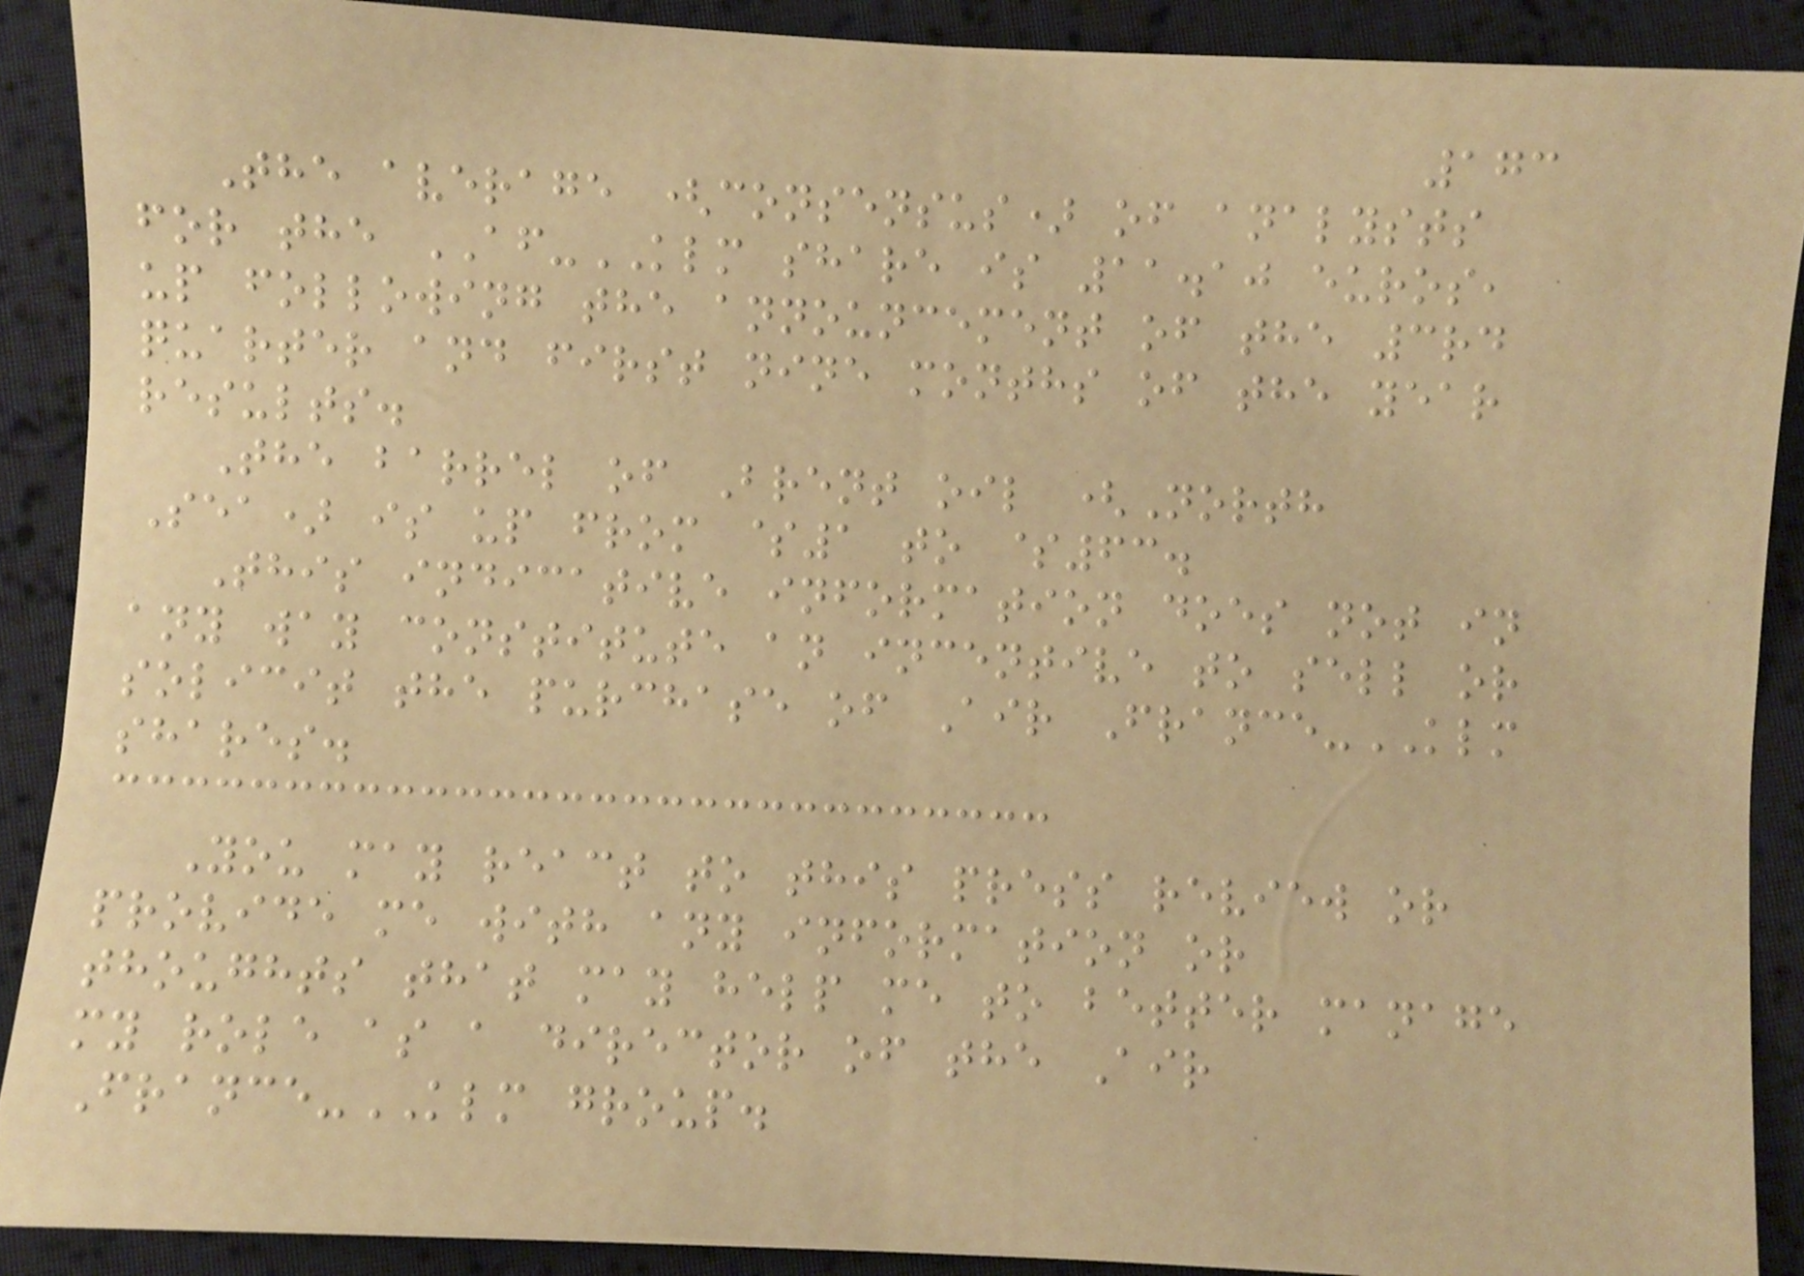173
The average (consensus) of analysts
for the AF-KLM share is 11.10 euros,
up following the announcement of the 3rd
quarter and first nine months of the year
results.
The barrel of Brent oil (North
Sea) is up from $1 to $63.
This indicative information does not in
any way constitute an incentive to sell or
solicit the purchase of Air France-KLM
shares.
You may react to this press review or
provide me with any information or
thoughts that may help me to better manage
my role as a director of the Air
France-KLM group.
